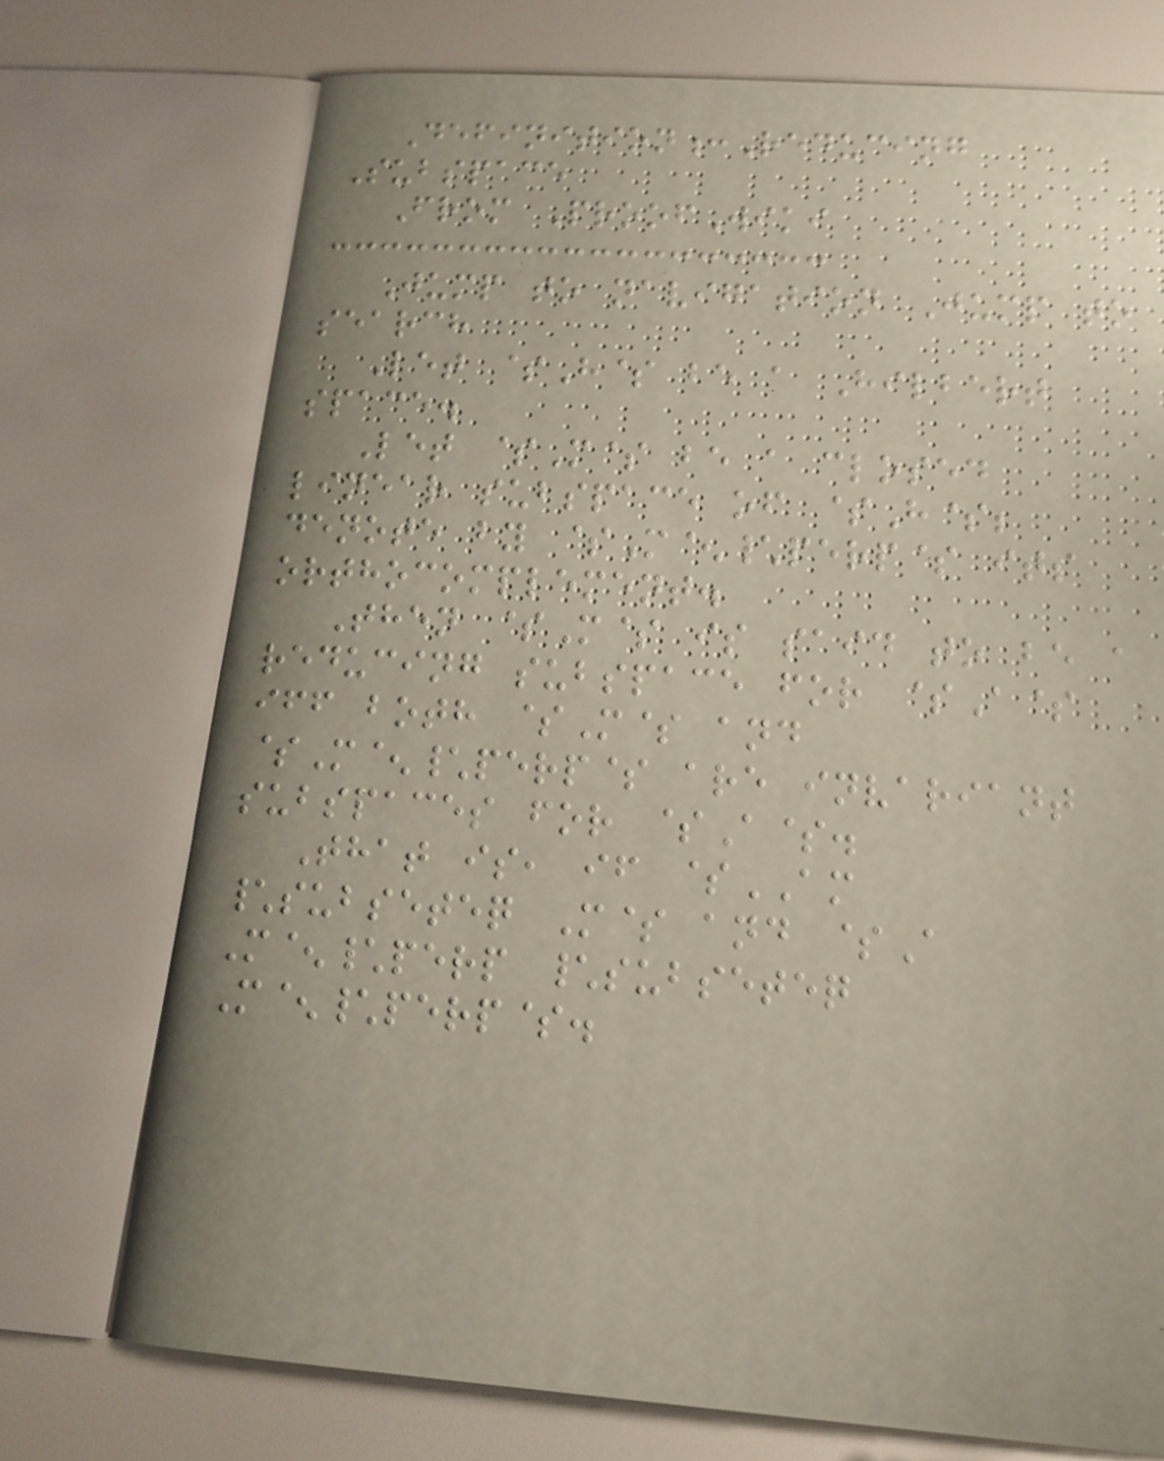Definition:Reducing
Subspace
From ProofWiki
Jump to navigation Jump to
search
Let $H$ be a Hilbert
space.
Let $M$ be a closed
linear subspace of $H$;
denote by $M^\perp$ its
orthocomplement.
Then $M$ is said to be a
reducing subspace for $A$
iff both $M$ and
$M^\perp$ are invariant
subspaces for $A$.
That is, if $AM
\subseteq M$ and $A
M^\perp \subseteq
M^\perp$.
